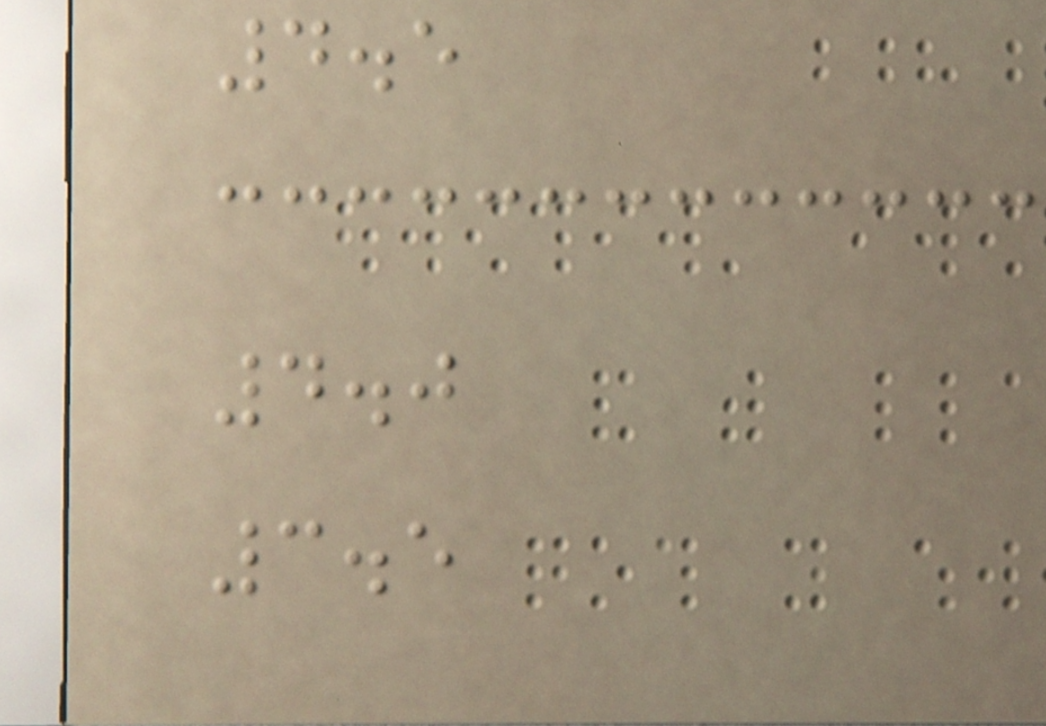4.5
4.0
3.5
